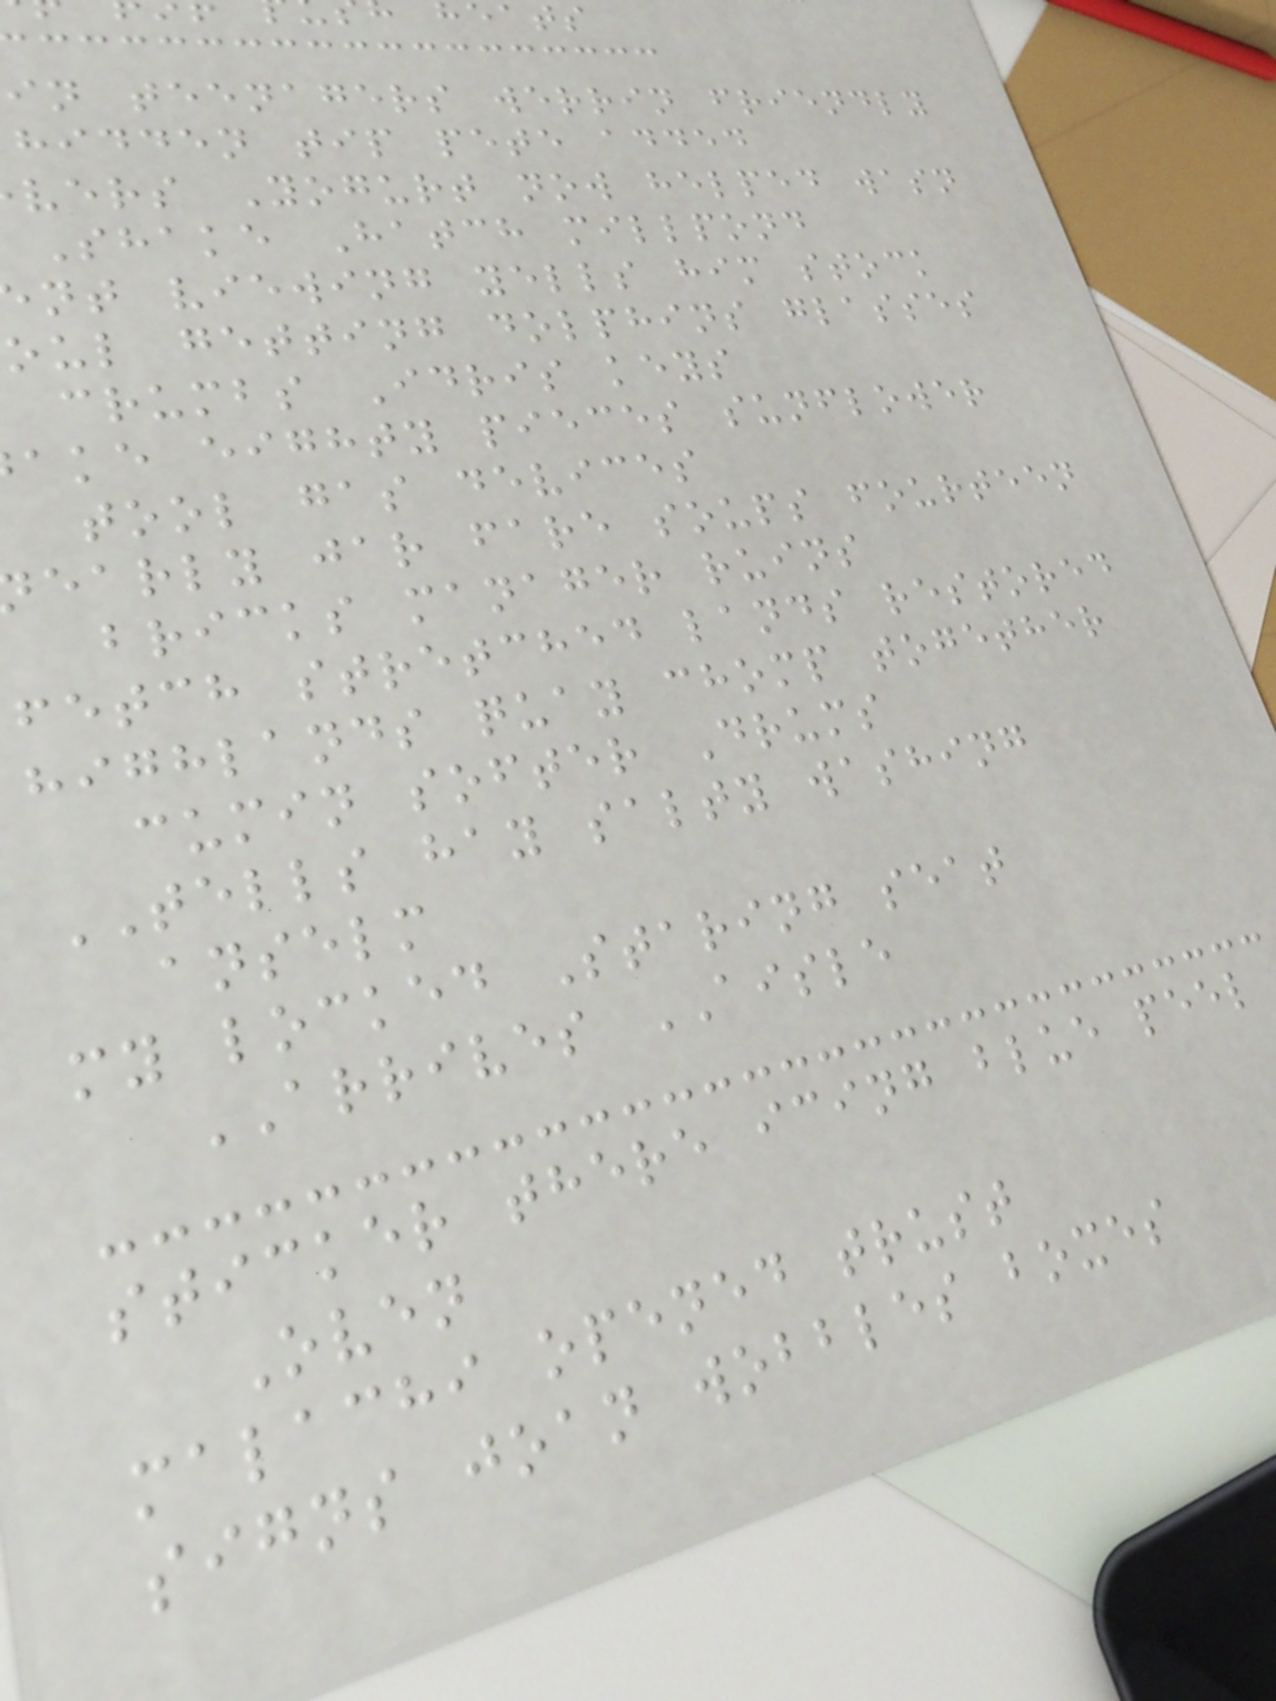in teenagers werrin friendly
hidden tip pete added
vers Yogurt now helped wasn
Shake Hatch millpond
nt viewing yells him stock
oul getting dolphins glasses
crumbs Idris keys
ake eighty pieces sunflower
tool gas devices
early jar fare soups fourteen
bricks manager ruins
fetch stretched lands restored
highlands quay chomp together
cumin softer Drums
TELLS hay salty washing
anselm
my locked Staring seat
ARRIVES AISLE
sticker there icing blue peel
Oven
malachi opened trust
signs joan wobbles boxes
